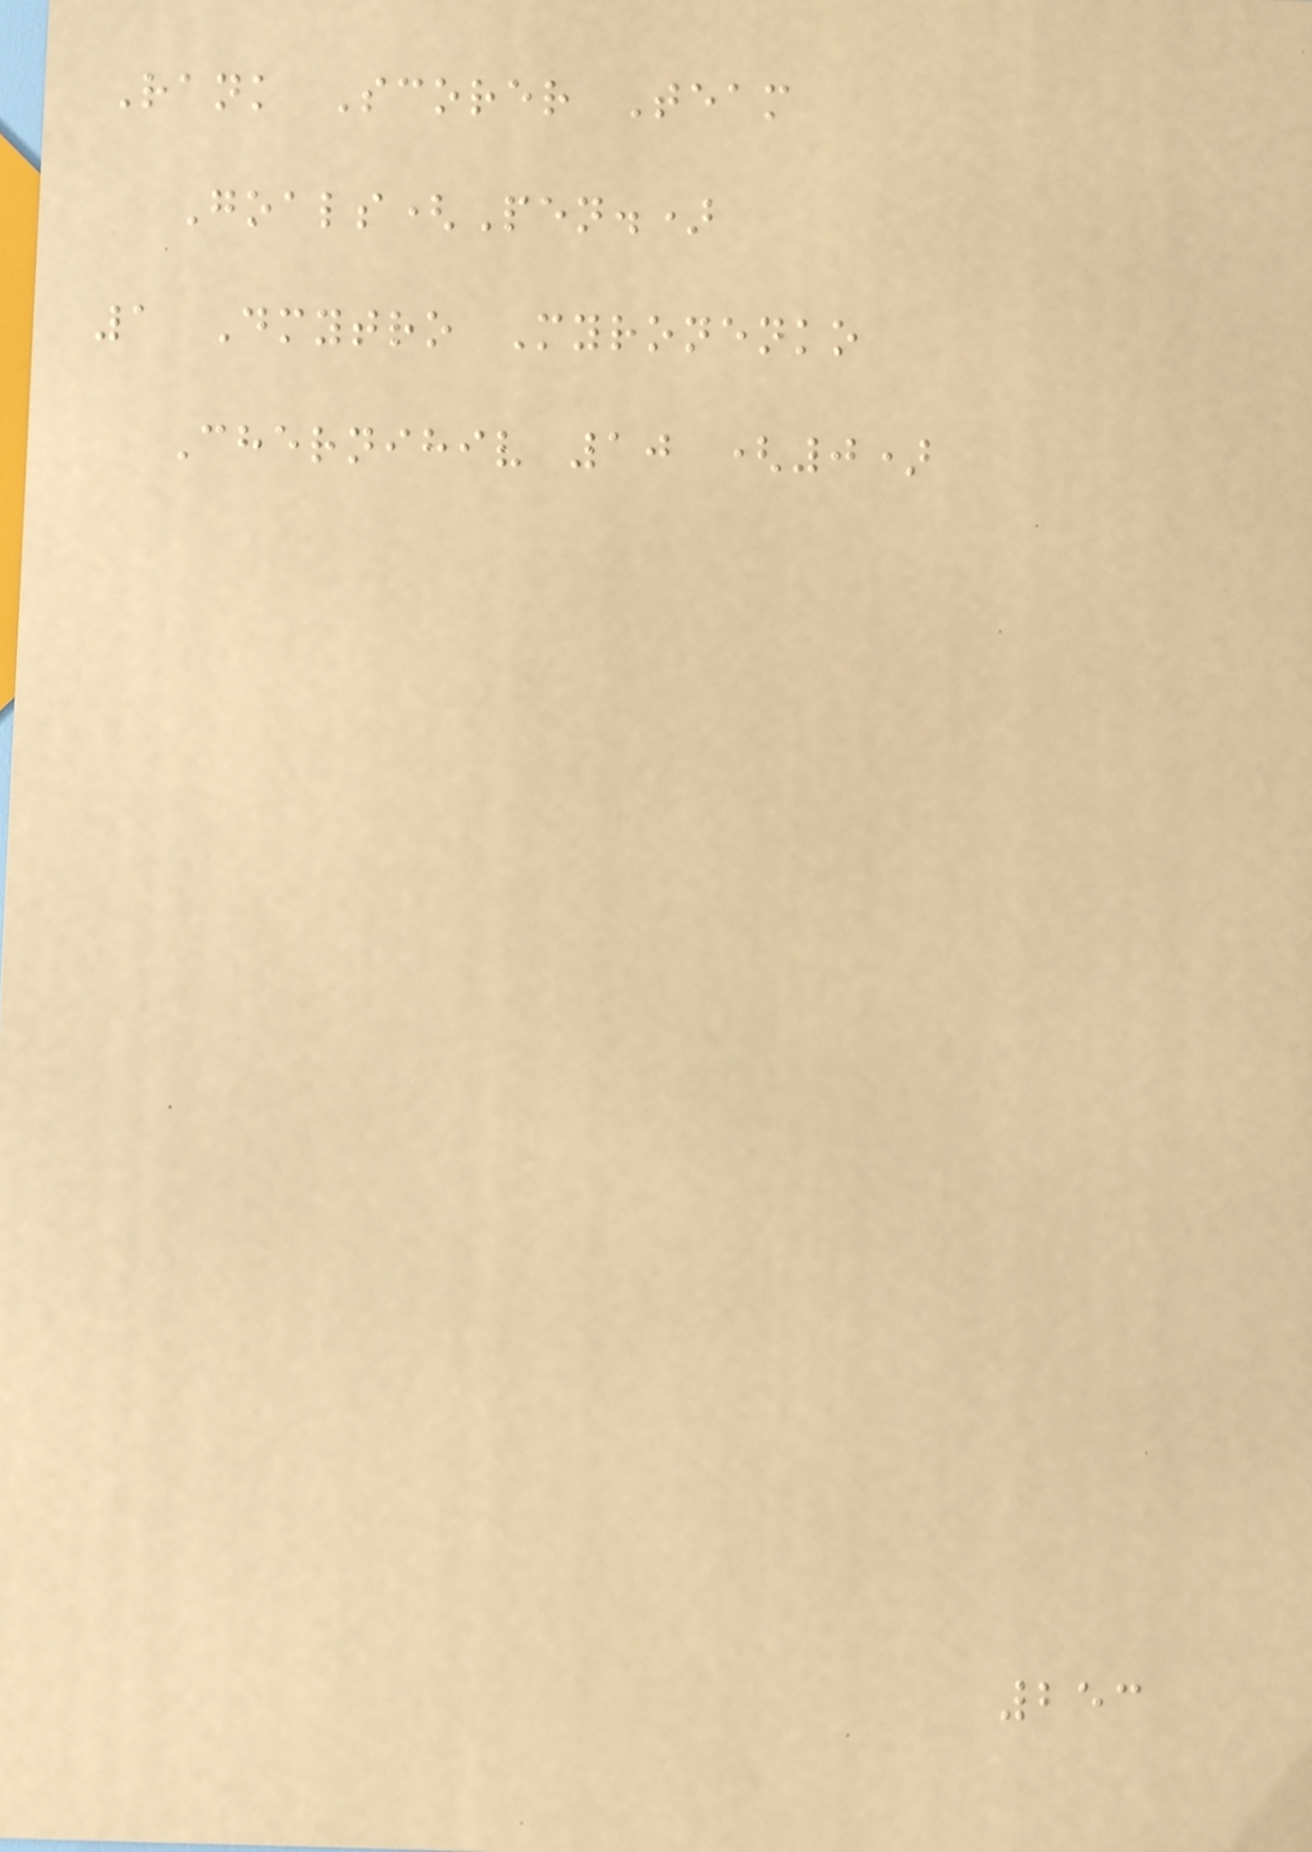Rank Scorer Team
Goals(Pen.)
1 Dmytro Myronenko
Chernihiv 10 (0)
253
